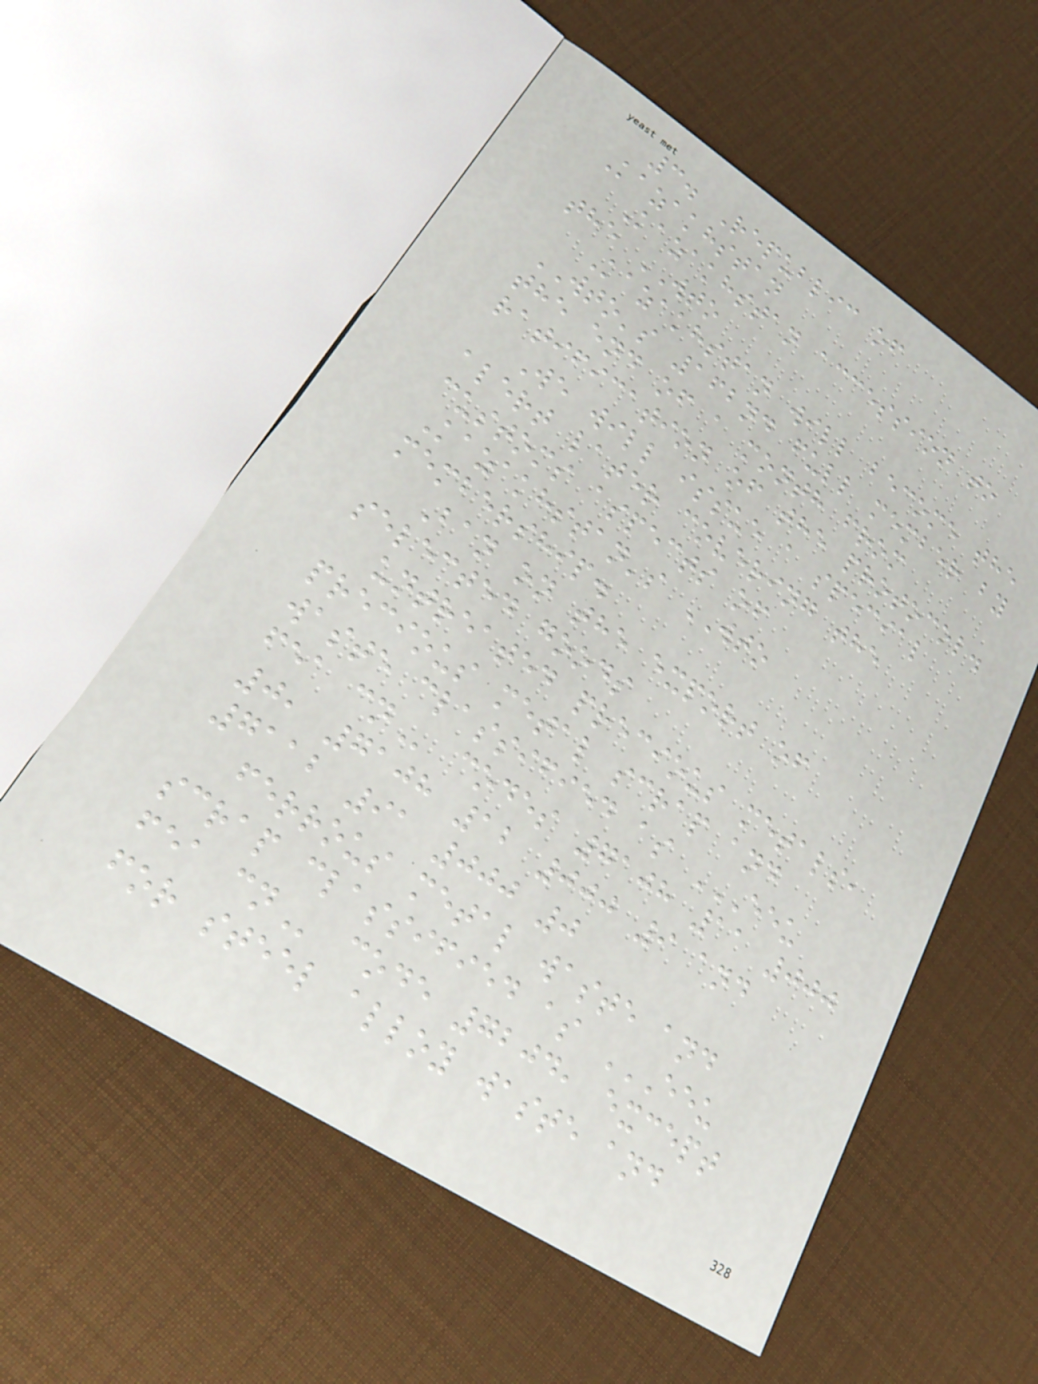3. Republic of
Kazakhstan
Kazakhstan accession to
the WTO
Kazakhstan will become the
WTO's 162nd full member by
the end of a month from
ratification of the protocol.
We will issue a special
alert later covering the
customs aspects of
Kazakhstan's WTO
membership.
Ban on the export of
selected goods
untreated precious metals,
precious metal scrap and
waste classified as EEU
FEA CN codes 7108 11 000
0, 7108 12 000 9 and
7112 91 000 0
ferrous metal waste and
scrap classified as EEU
FEA CN code 7204, except
for steel alloy waste and
